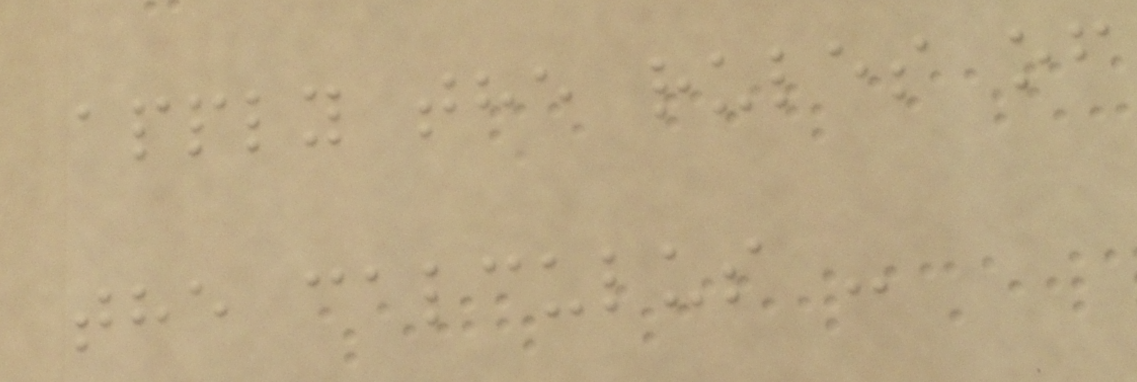apply the rules of
the calculus -
